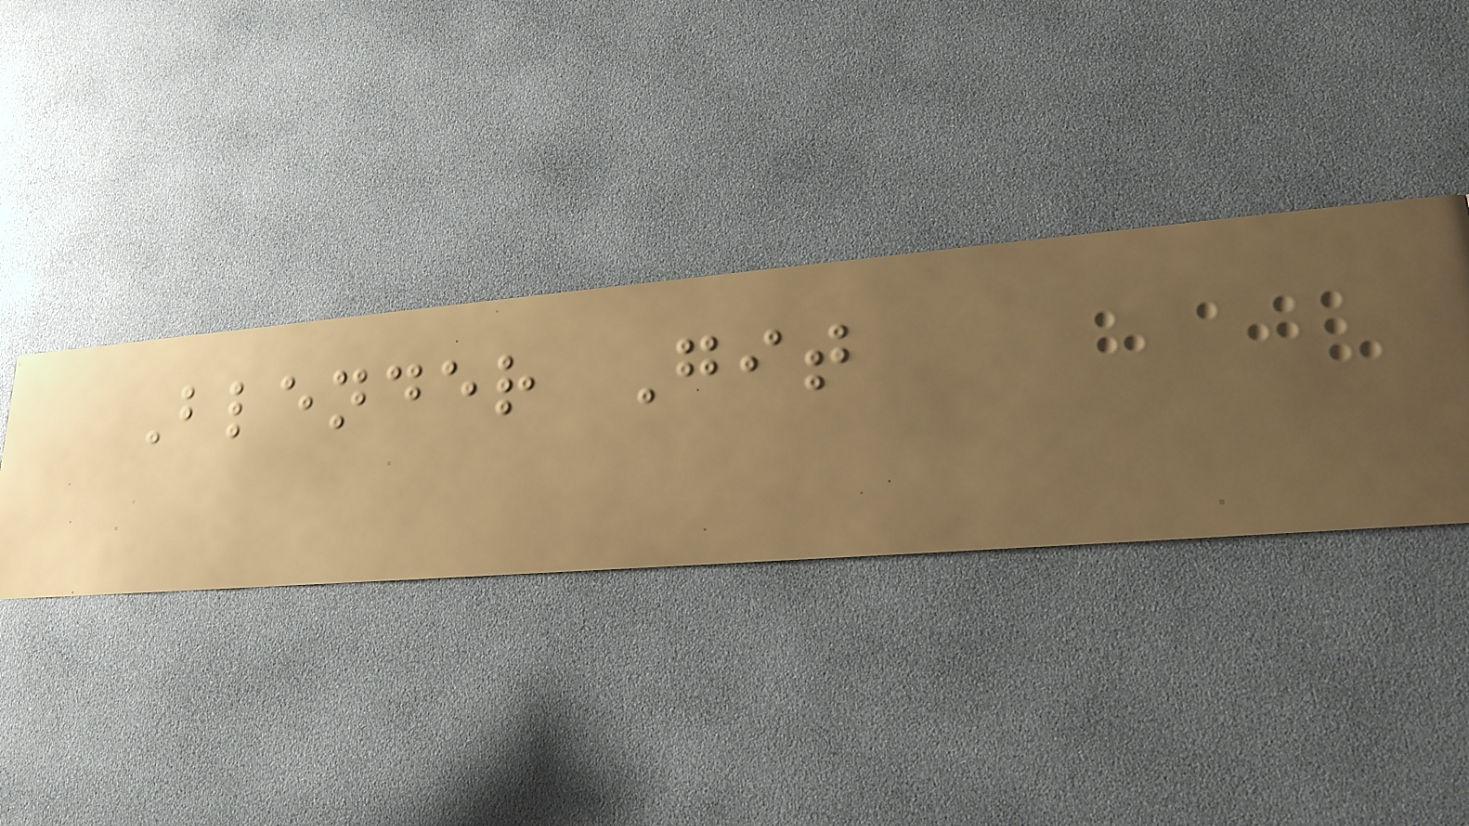Blender Git
